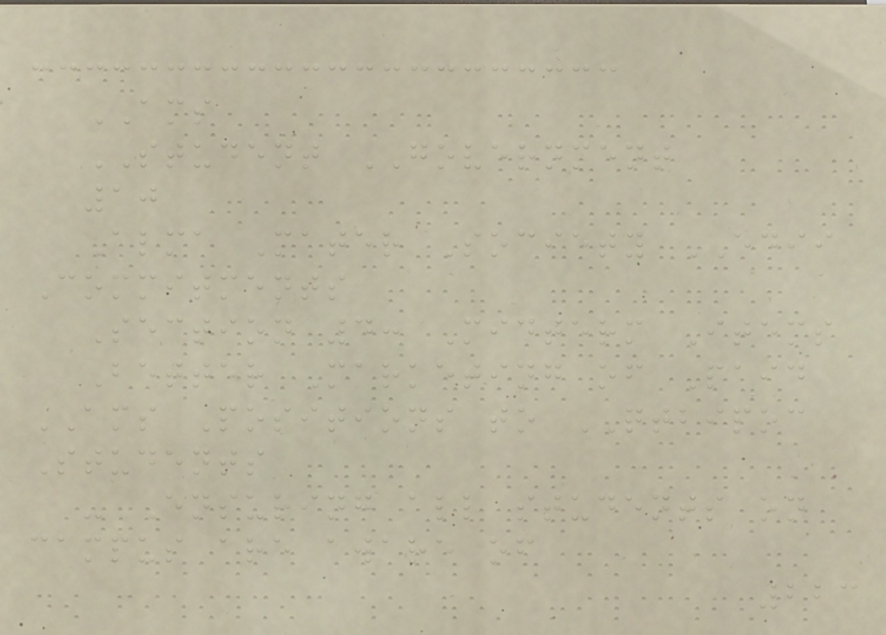AMS
STUDENT GOVERNMENT
10
Alma Mater Society EDII
Commitments
Section 4: Midterm Items
Better Marketing of Paid
AMS Positions to QTBIPOC
Students
- Ensuring all students on
campus are aware of
223
